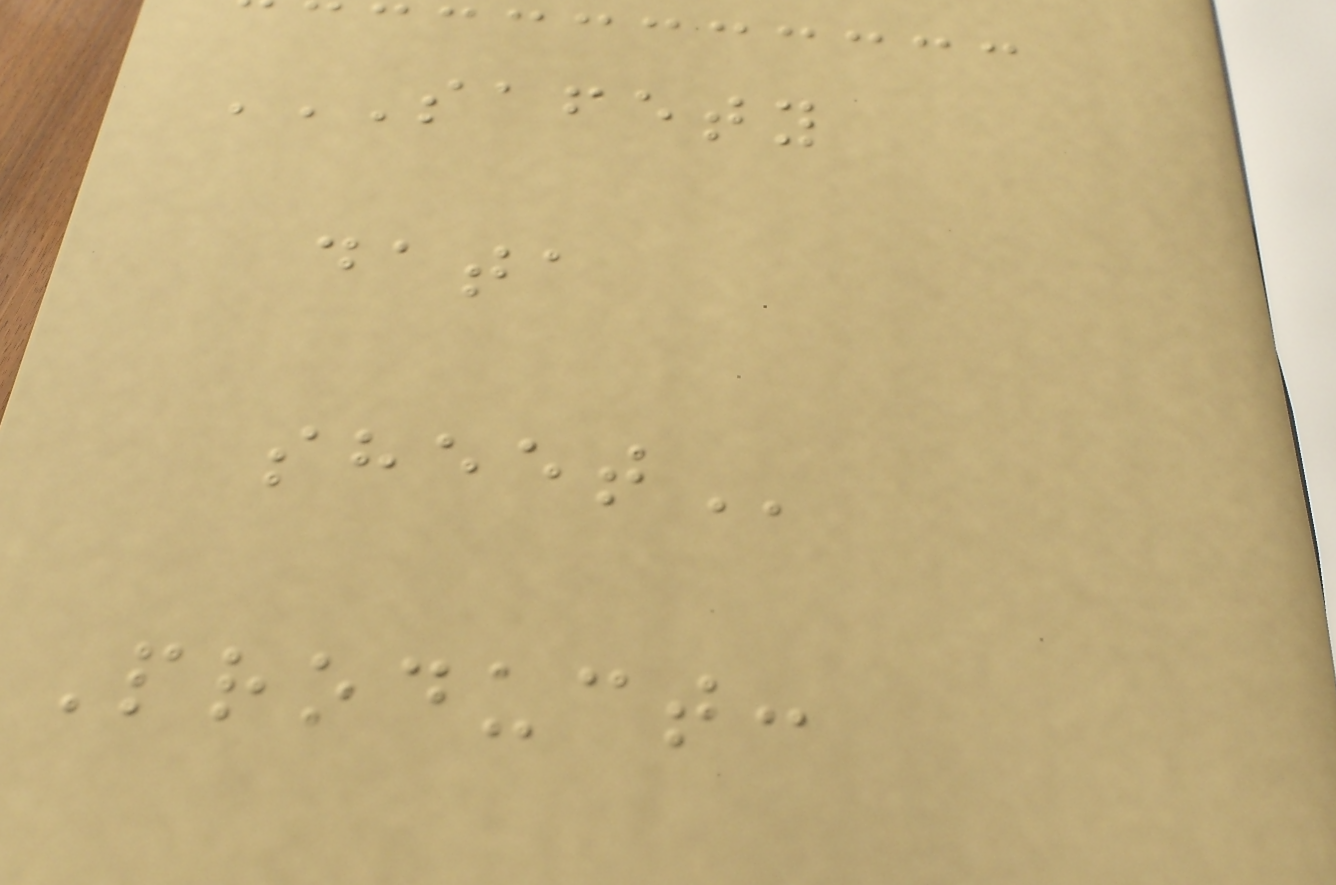SAFETY
DATA
SHEET
Product:
